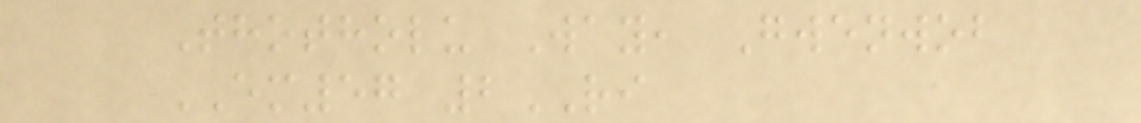Thotholu Way, Gwenwob
EM57 2RI
